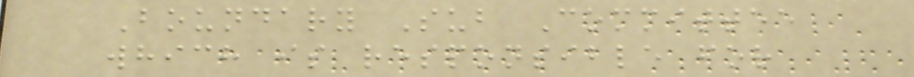Boundary Sub Committee
which is responsible for
